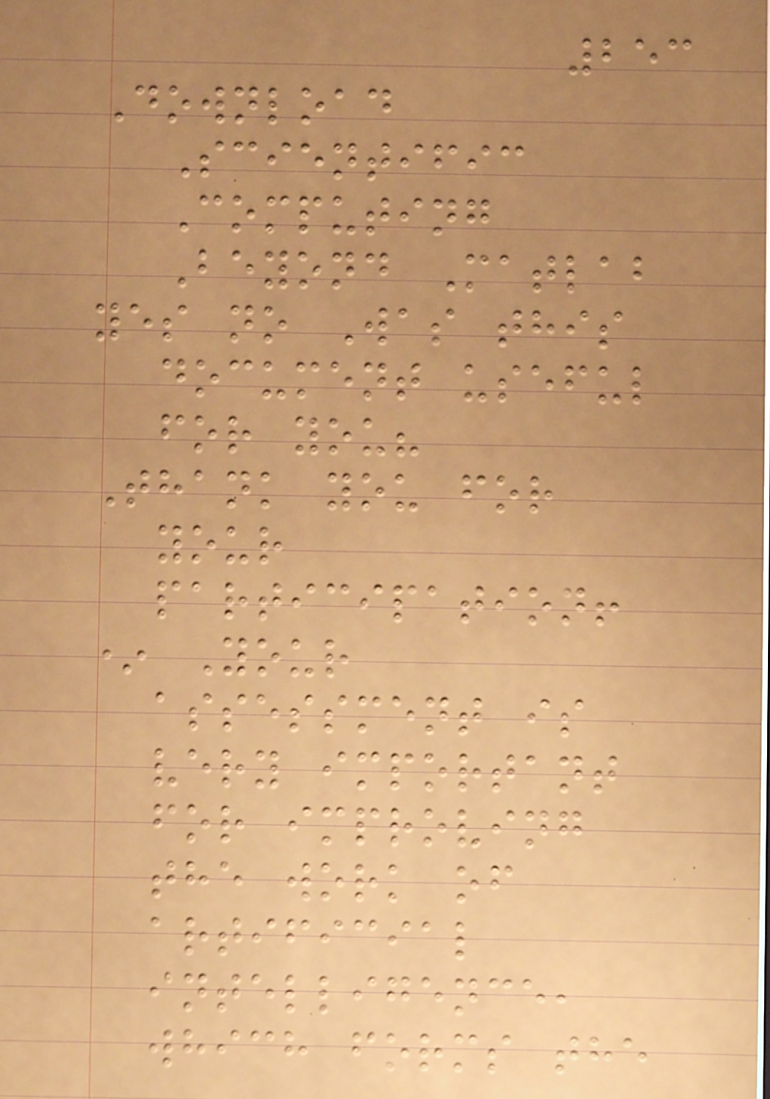253
Download
Scientific
Computing
Beyond Matlab
yes no Was this
document useful
for you?
Thank you for
your
participation!
* Your
assessment is
very important
for improving
the work of
artificial
intelligence,
which forms the
